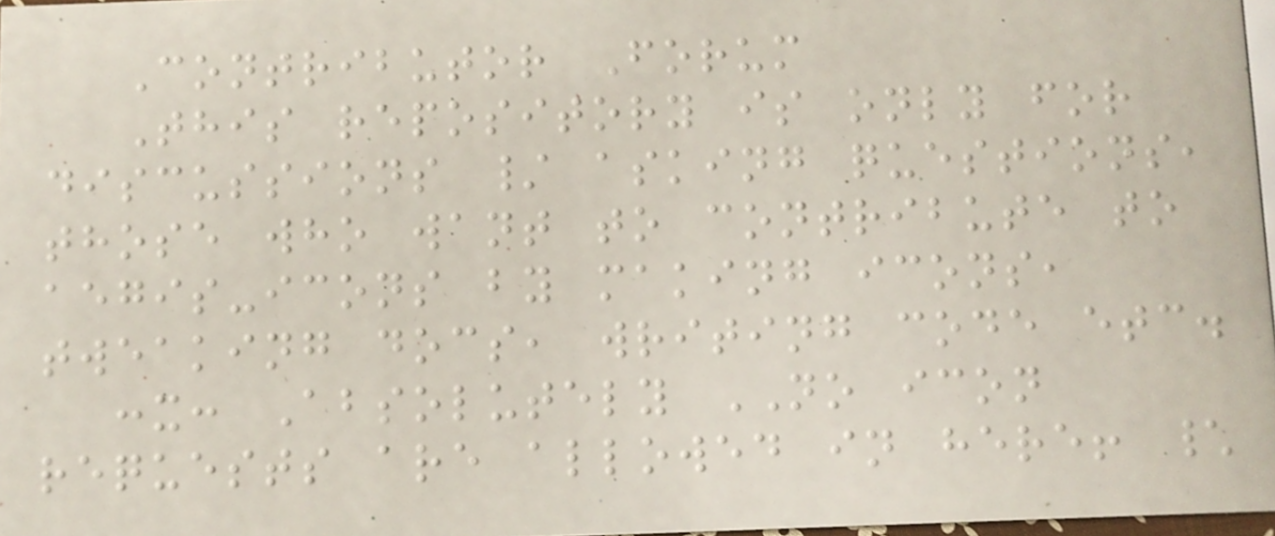Contributor Forum
This repository is only for
discussions / asking questions,
those who want to contribute to
aegis-icons by making icons,
tweaking docs, writing code etc.
:x: Absolutely NO icon
requests are allowed in here! \
